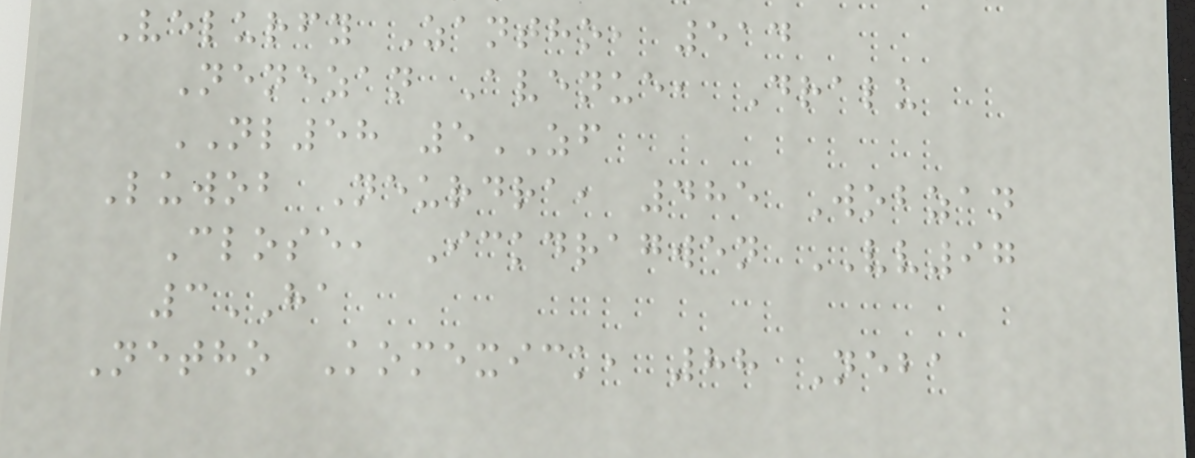Velurfy Zantho, 514
Nenezan Avenue, Dralu
NL58 5ZF
Luwob Neurdra, 485 Wobzan
Close, Ickdragwen VV97
3HA
Netho Komexick, 88 Neba
